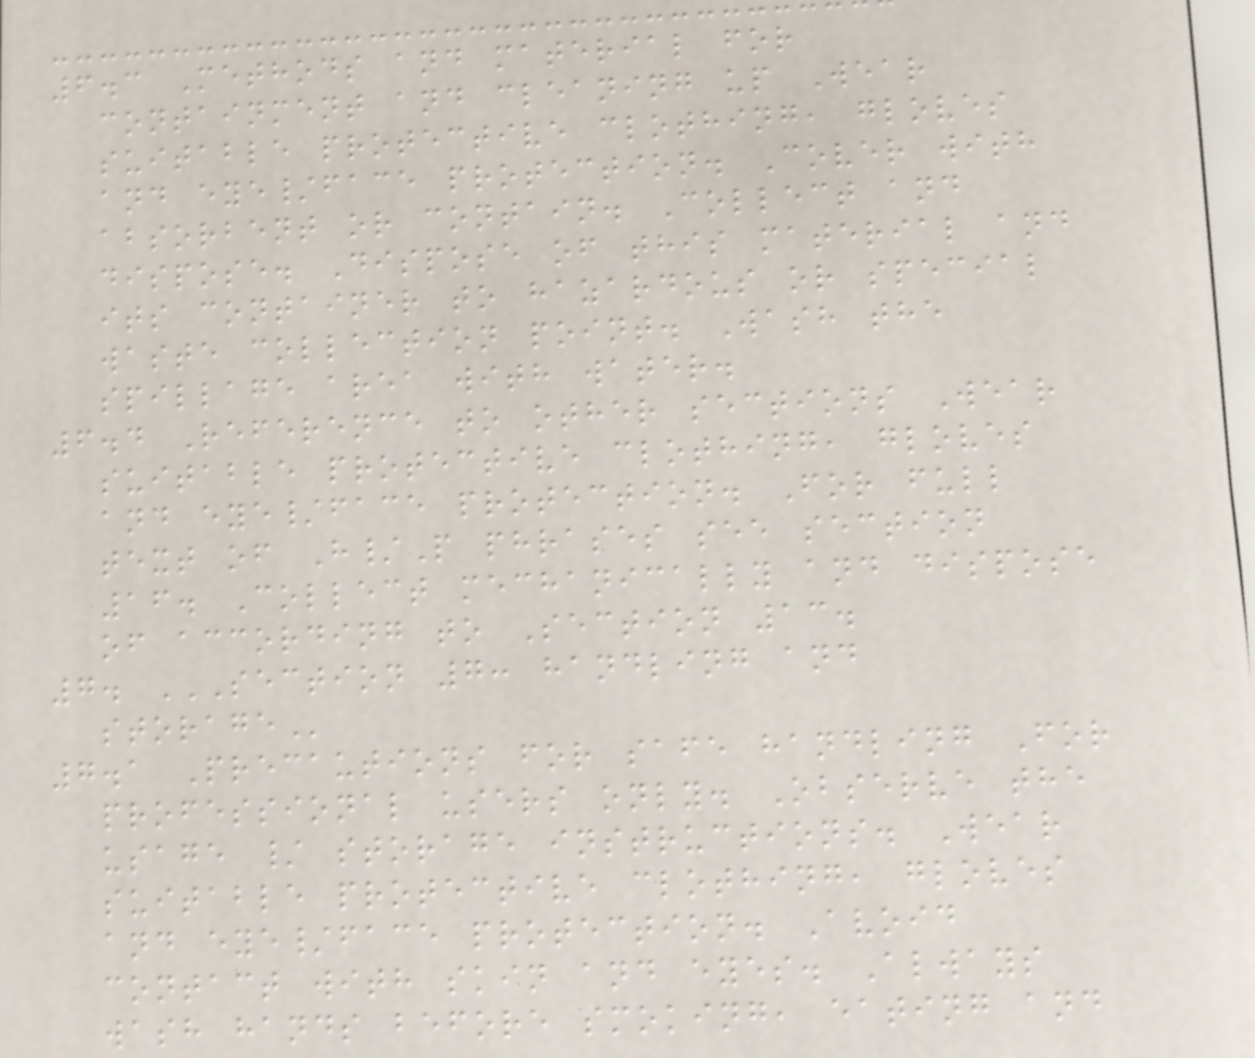6.3 Methods and material for
containment and cleaning up Wear
suitable protective clothing, gloves
and eye/face protection. Cover with
absorbent or contain. Collect and
dispose. Dispose of this material and
its container to hazardous or special
waste collection point. Wash the
spillage area with water.
6.4 Reference to other sections Wear
suitable protective clothing, gloves
and eye/face protection. For full
text of H/P phrases see section
16. Collect mechanically and dispose
of according to Section 13.
7. SECTION 7: HANDLING AND
STORAGE
7.1 Precautions for safe handling For
professional users only. Observe the
usage / storage instructions. Wear
suitable protective clothing, gloves
and eye/face protection. Avoid
contact with skin and eyes. Always
wash hands before smoking, eating and
